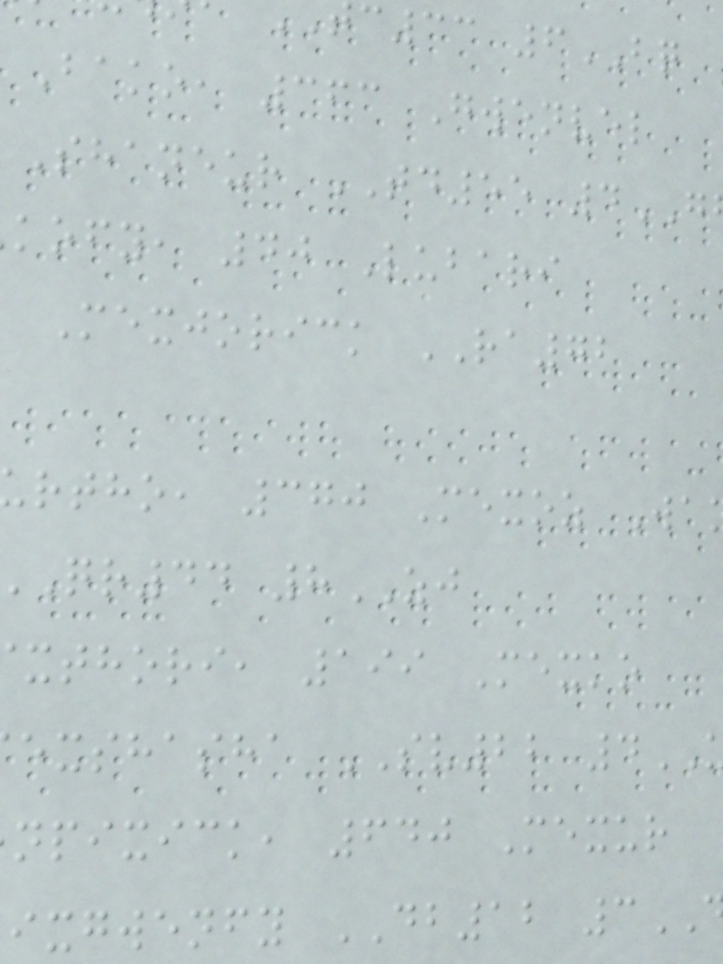c33 6BQ
Bako, 363 Gwenvel
Shaneur TD55 4
kofy, 40 Lubari
Mexjorick RA72
rtho, 370 Mexoz Wa
qr44 8ZJ
xthori, 199 Mexko
exshasha SV22 4
npixick, 640 Mexur
ixgwenfy DB12 3
